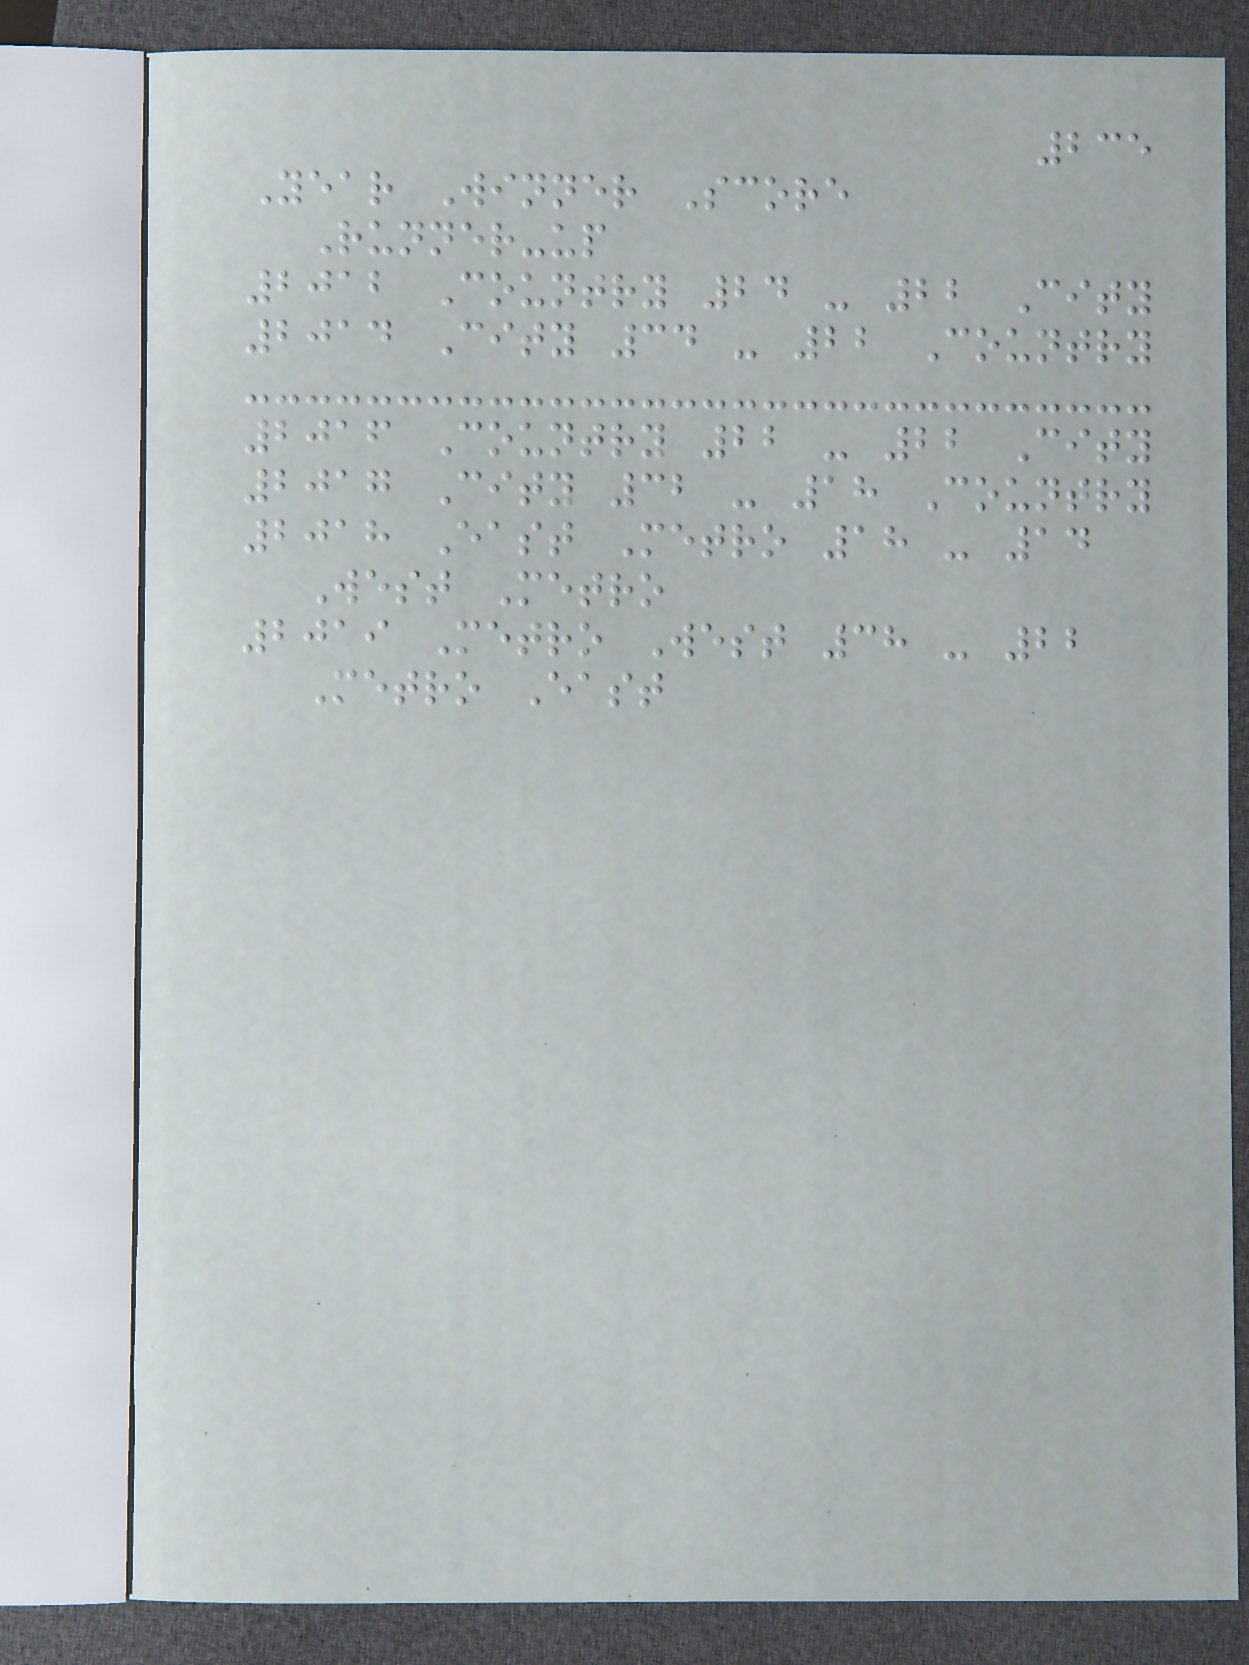235
Year Winner Score
Runner-up
2012 Country 24 - 22 City
2014 City 34 - 22 Country
2016 Country 22 - 22 City
2017 City 32 - 18 Country
2018 East Metro 18 - 14
West Metro
2019 Metro West 38 - 22
Metro East
